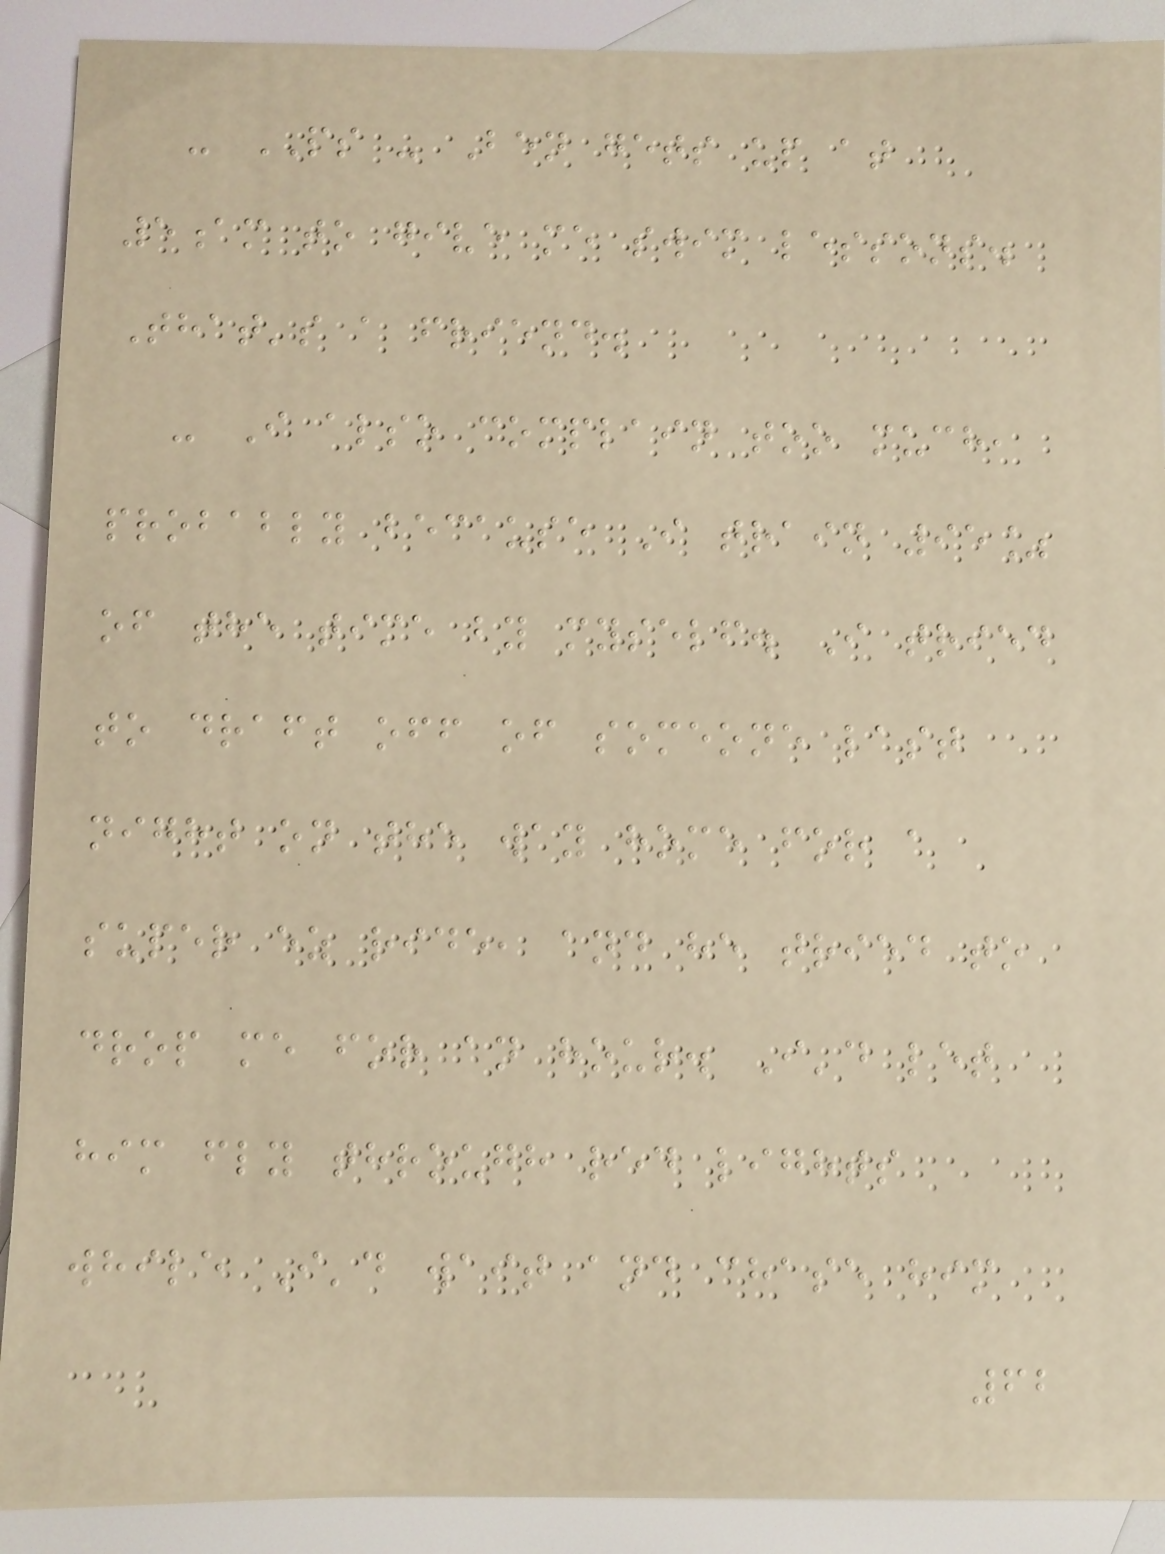- PS - Ben gets up at
5am to give me swim lessons.
That's a friend.
- I also complain too much,
probably because I train 95%
of the time by myself. I tried
to draft off of someone last
night on the way home for a
super ez ride, and he tried to
drop me for an hour. I'd let
him fly through red lights
while I'd wait and chase him
62
